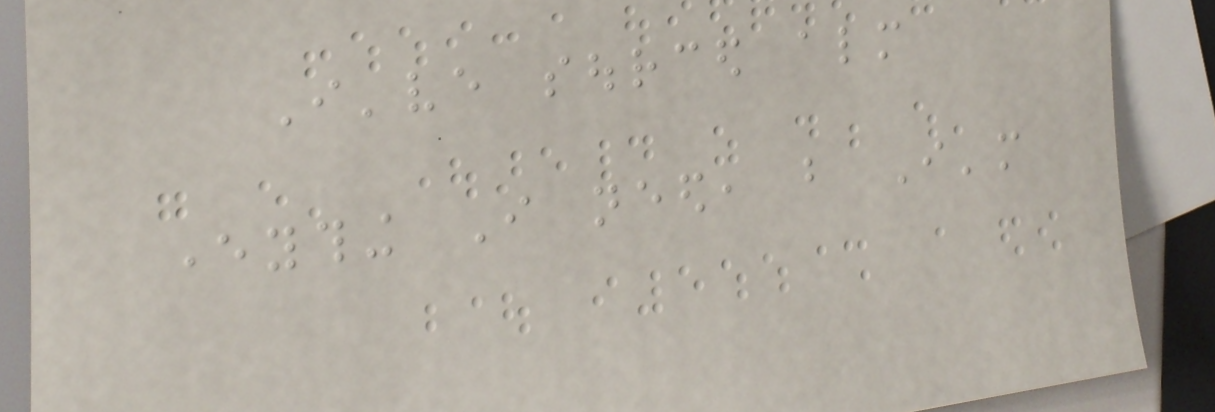I've sourced almost
everything I need, but I'm
